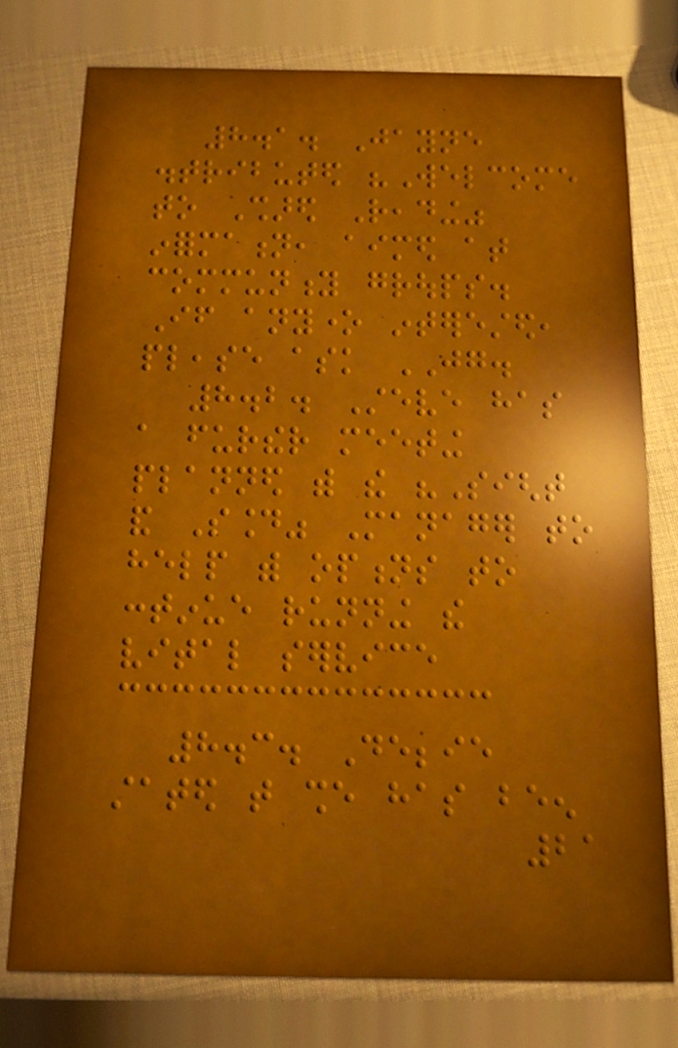8.1. Jayne
distributed "Welcome
to Shared Reading"
information, aimed at
community groups.
If anyone interested,
please ask JG.
8.2. Steve has
a further meeting
planned with the "Sight
and Sound" Manager to
help with options to
continue running the
vital service
8.3. Debbie
stated that she has been
21
